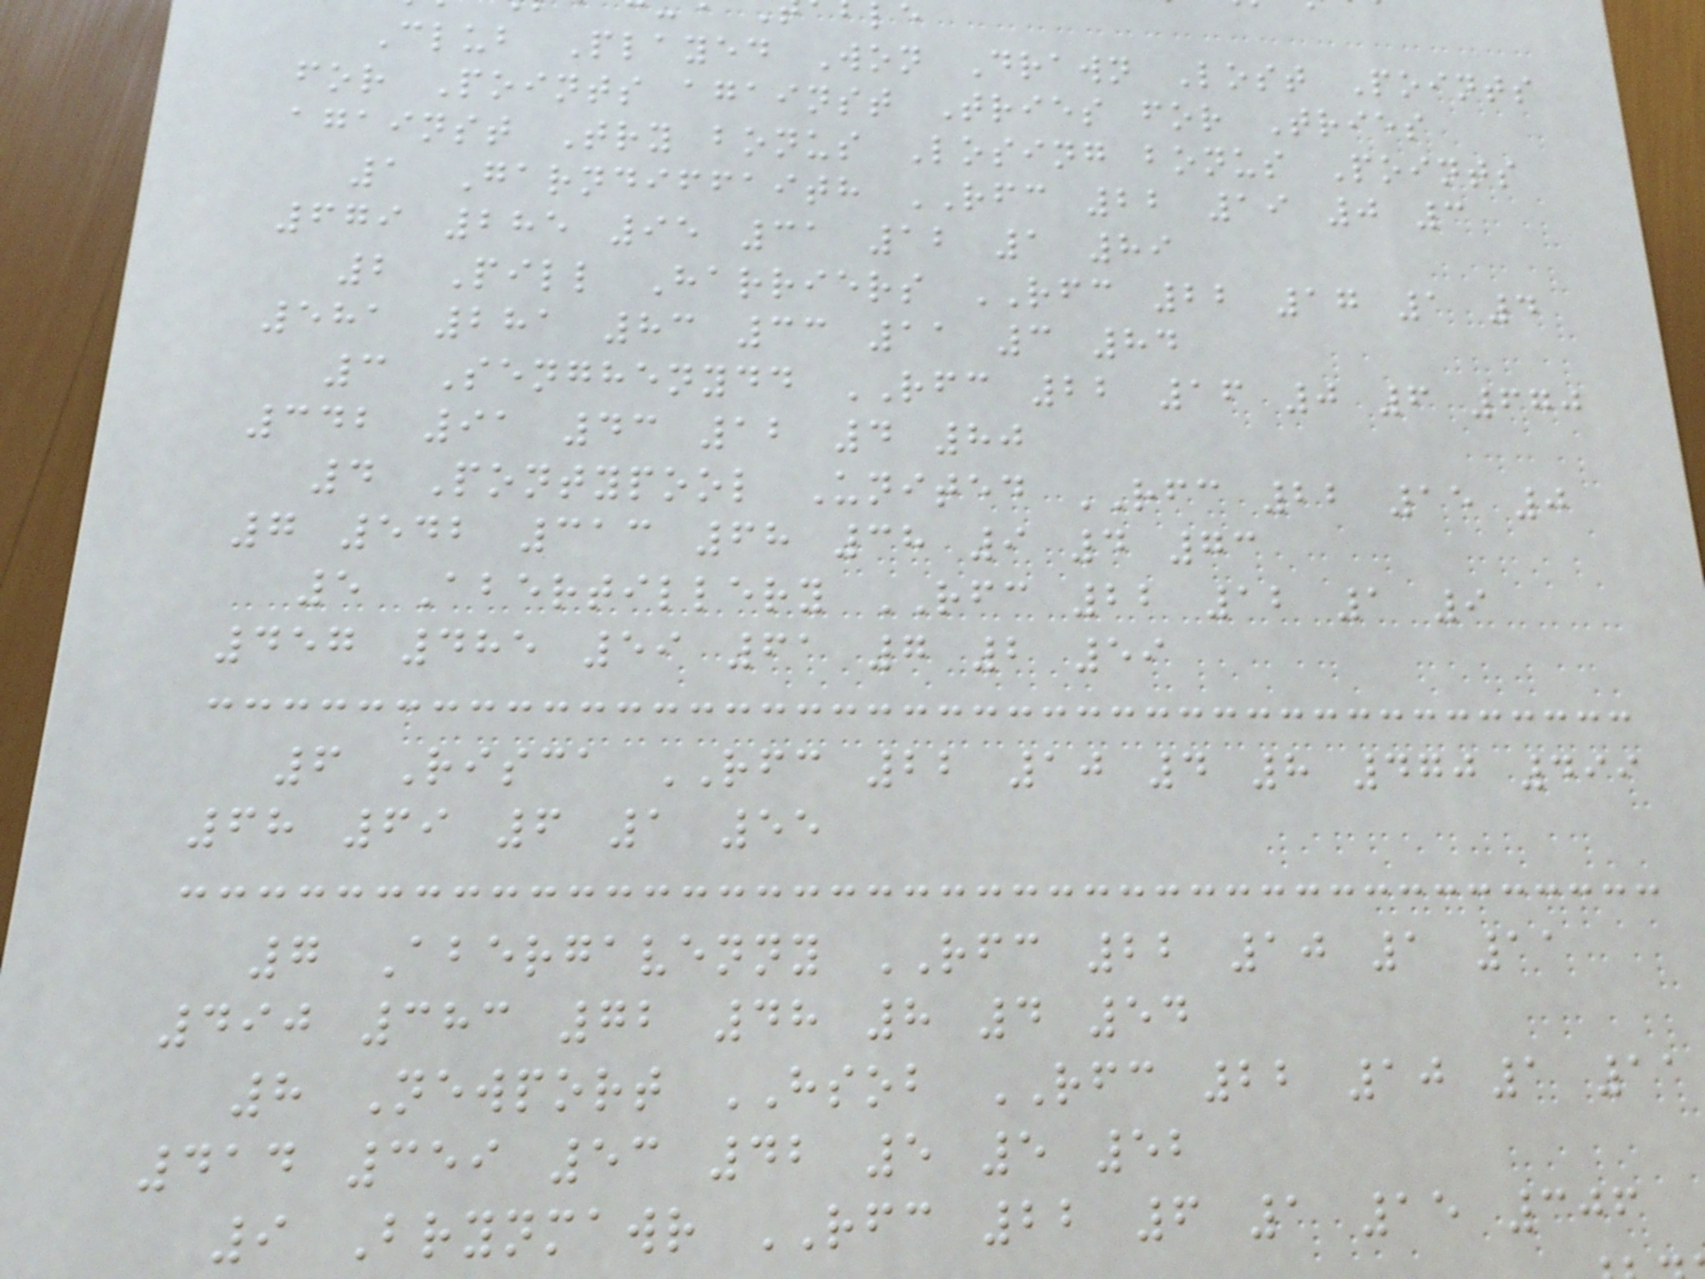Club Played Won Drawn Lost Points
for Points against Tries for Tries
against Try bonus Losing bonus Points
1 Garndiffaith RFC 22 19 0 3
679 285 95 31 12 1 89
2 Pill Harriers RFC 22 17 1 4
581 281 83 33 11 3 84
3 Senghenydd RFC 22 16 0 6 670
342 91 43 12 4 80
4 Pontypool United RFC 22 15 0
7 542 313 68 38 9 4 73
5 Abertillery RFC 22 12 1 9
457 485 59 61 7 2 59
6 Risca RFC 22 10 4 8 470 499
68 69 6 1 55
7 Abergavenny RFC 22 10 1 11
490 383 72 48 8 4 54
8 Newport HSOB RFC 22 10 1 11
414 359 53 42 5 5 52
9 Brynmawr RFC 22 6 1 15 306
